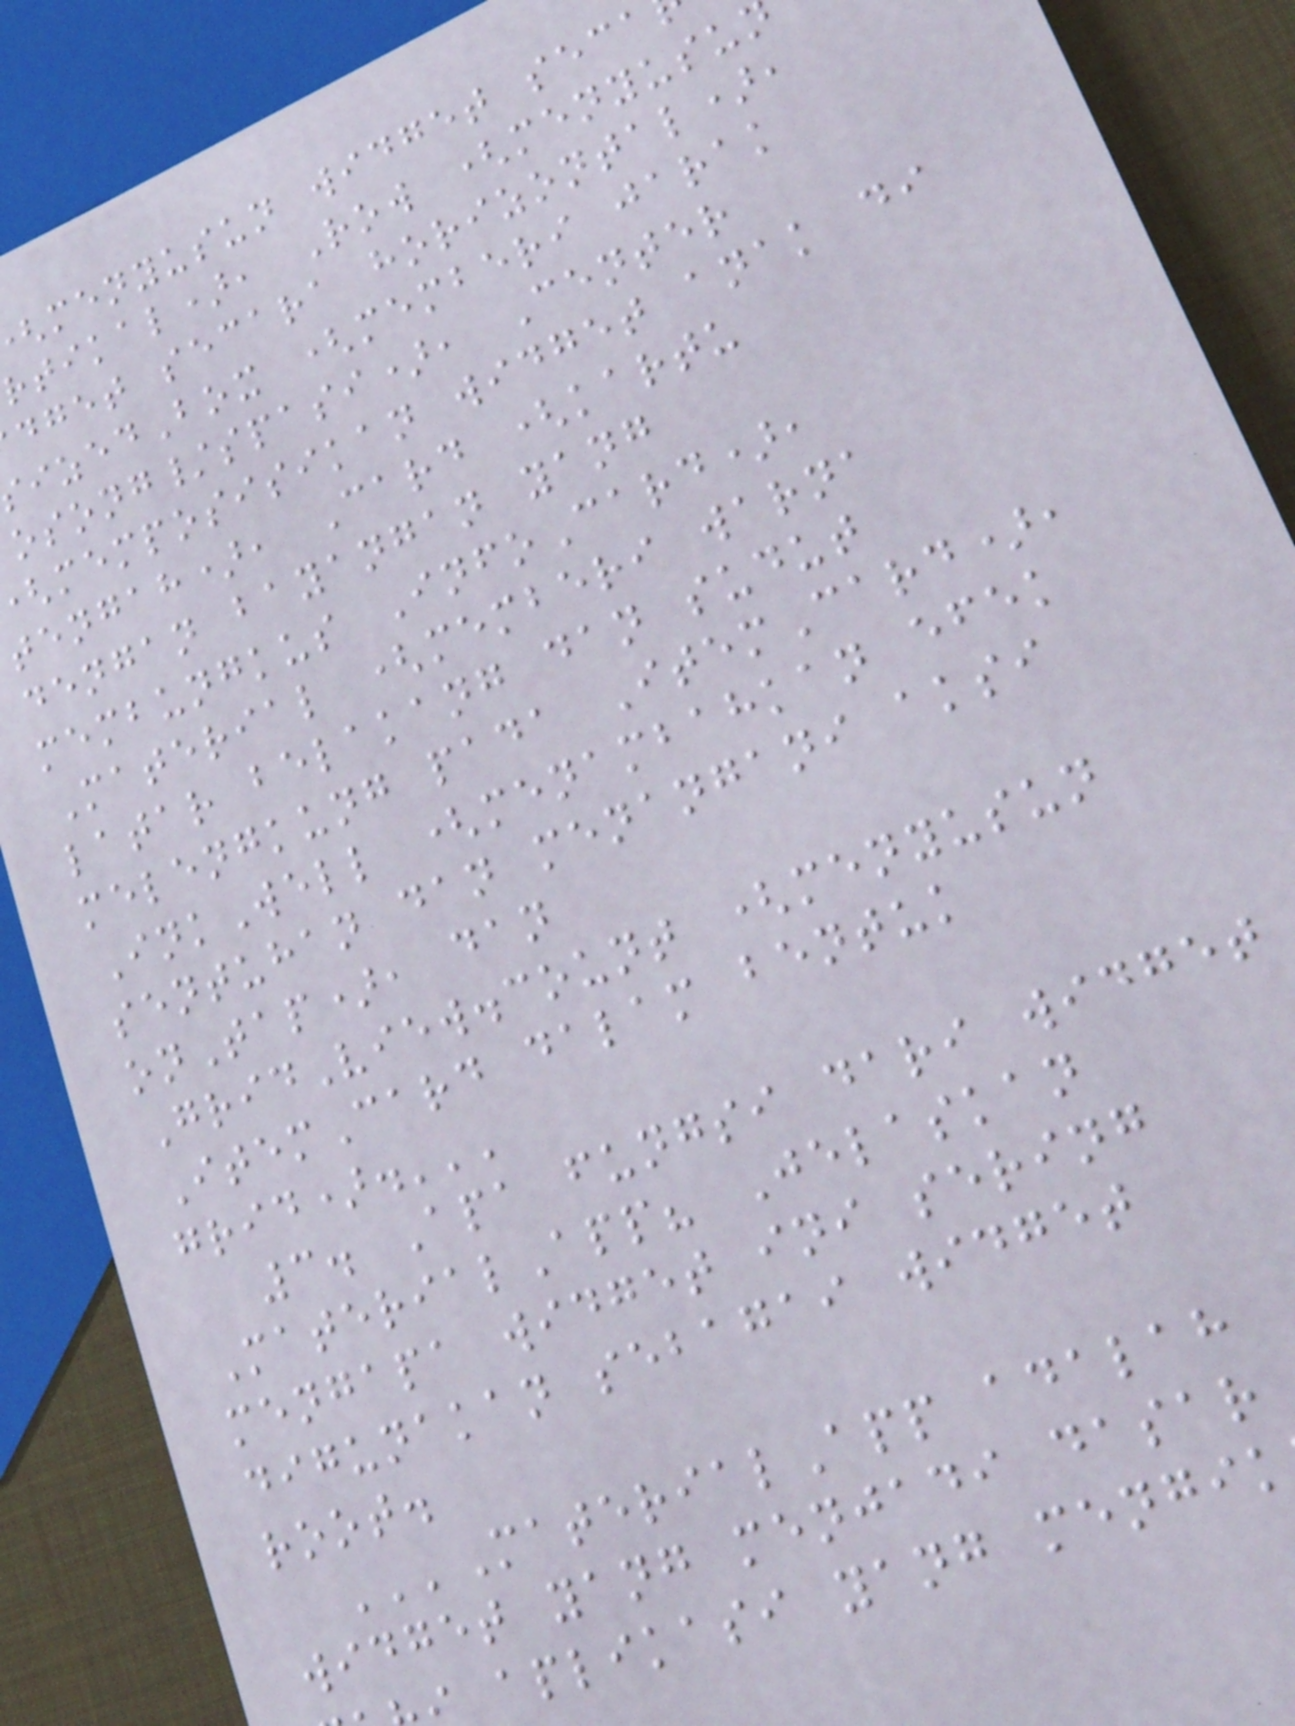menyusun widget seca
rtikal), Row (menyusu
dget secara horizontal),
izedBox (memberi jarak
osong/spasi), Center
memposisikan widget anak di
tengah), Card (kartu
dengan bayangan yang
membungkus InfoCard),
Material (memberi warna
latar belakang dan sudut
melengkung pada ItemCard),
InkWell (menambahkan efek
sentuhan dan menangani aksi
onTap), dan
GridView.count (menyusun
ItemCard dalam bentuk
grid).'''
3. Apa fungsi dari widget
MaterialApp? Jelaskan
mengapa widget ini sering
digunakan sebagai widget
root.
'''MaterialApp adalah
widget yang menjadi dasar
aplikasi yang mengik
